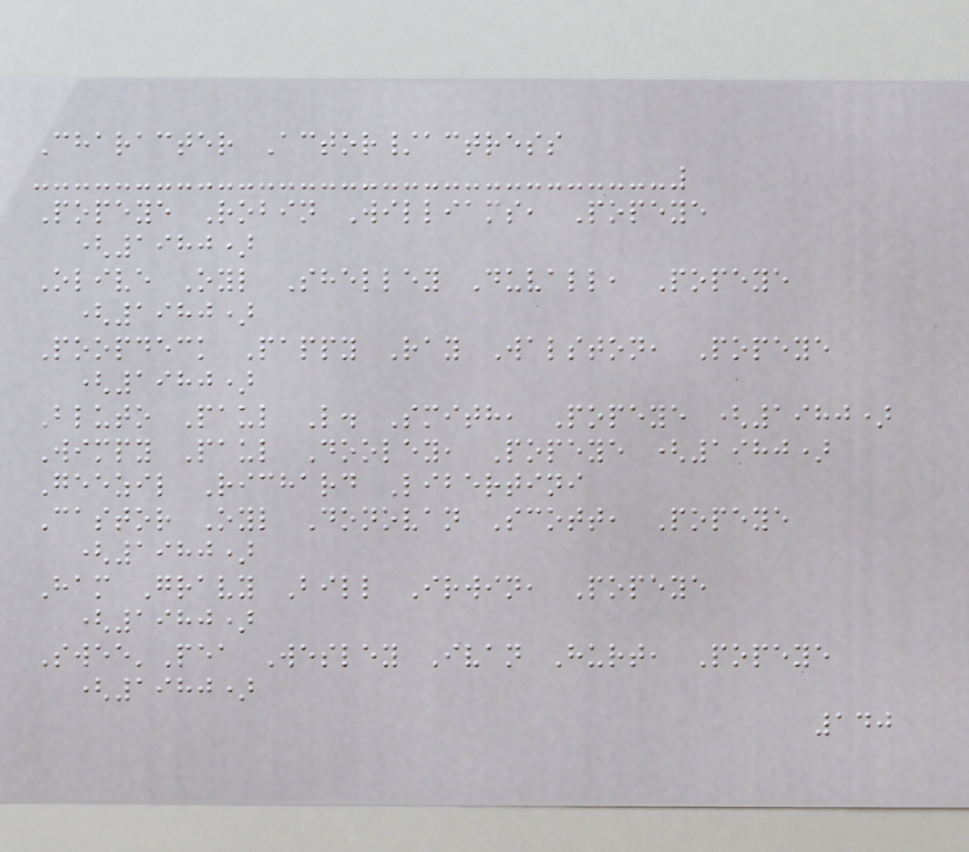Character Actor/actress
Popeye Robin Williams, Popeye
(1980)
Olive Oyl Shelley Duvall, Popeye
(1980)
Poopdeck Pappy Ray Walston, Popeye
(1980)
Bluto Paul L. Smith, Popeye (1980)
Wimpy Paul Dooley, Popeye (1980)
Geezil Richard Libertini
Castor Oyl Donovan Scott, Popeye
(1980)
Ham Gravy Bill Irwin, Popeye
(1980)
Swee'Pea Wesley Ivan Hurt, Popeye
(1980)
140
